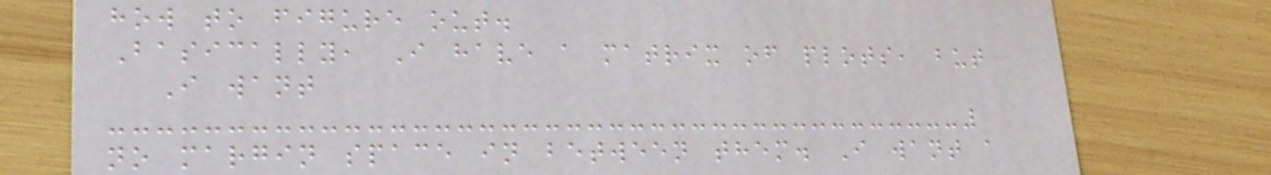how to figure out.
Basically, I have a matrix of plots, but
I want
no margin space in between them. I want a
